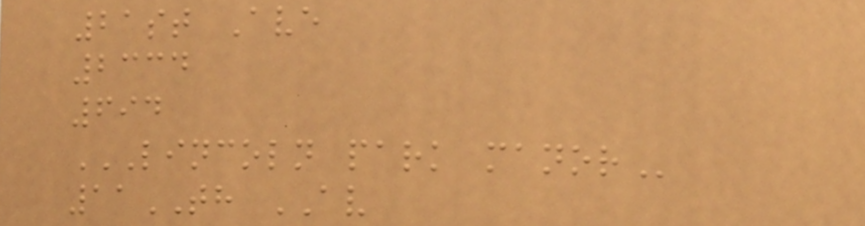21st Ave
2334
694
LINCOLN PARK MANOR
11TH AV
